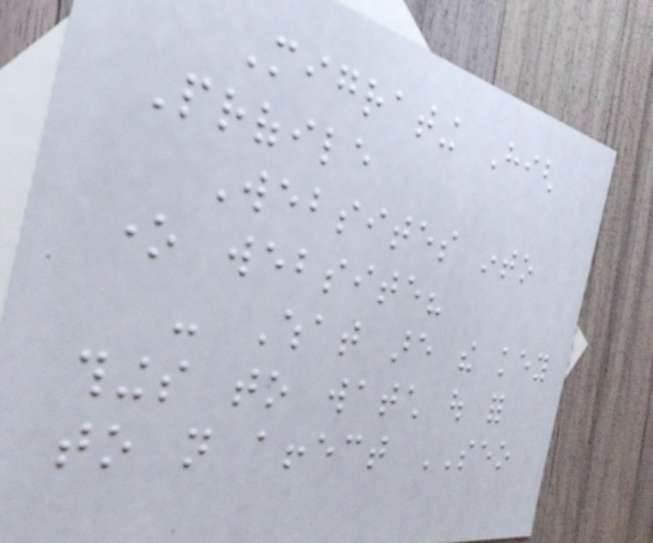Migrating High
Profile
Websites into
one website?
- What are the key
things to watch out for
to not affect SEO
